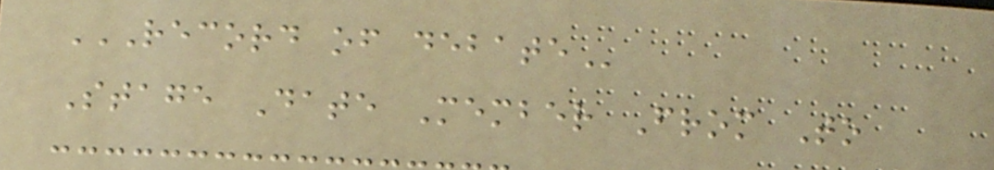RECORD OF DEBATE
Stage Date Member From To
